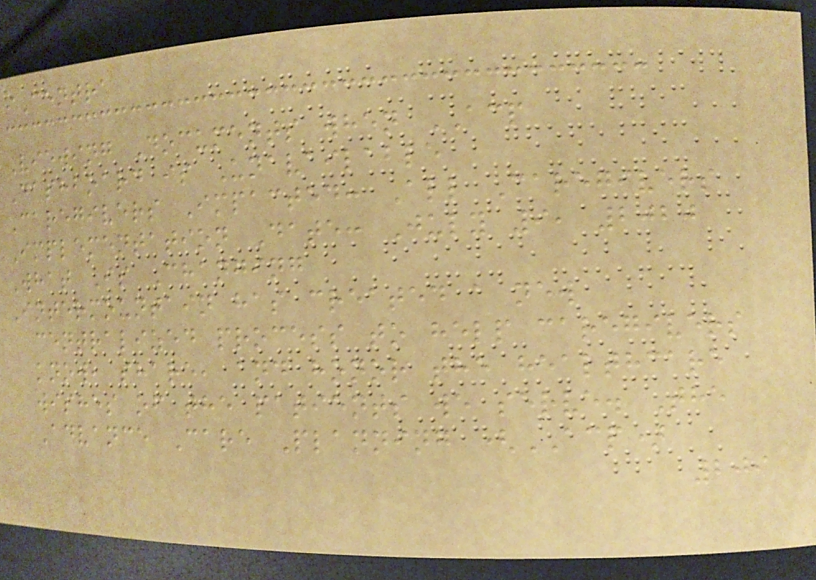iCentra
Viewing Documents when ACP
Dashboard is Unavailable
Caregivers Impacted: All Caregivers
Implementation Date: July 9, 2020
What Is Changing
Intermountain has created a new
centralized process to help caregivers
know, share, and honor the healthcare
wishes of the patients we serve. The
Advance Care Planning (ACP)
209
